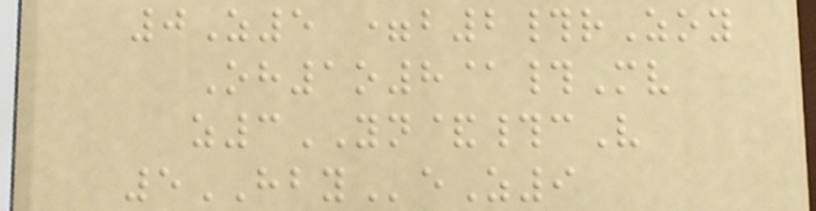0Z5 =b2#rZoy
Oh1o8@#Mv
z3YN&#cV
5HBYeZ9
